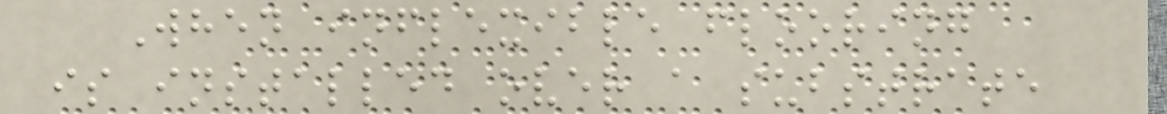When inflexible flooring
is installed over a substrate
